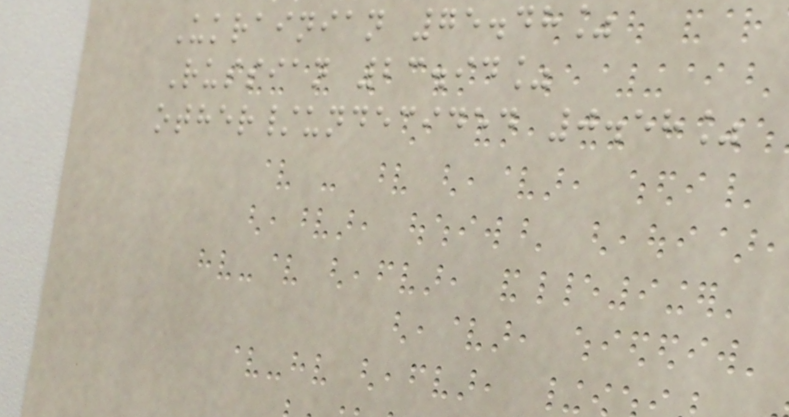Ukrainian 75.48%
Russian 23.94%
other/undecided 0.58%
